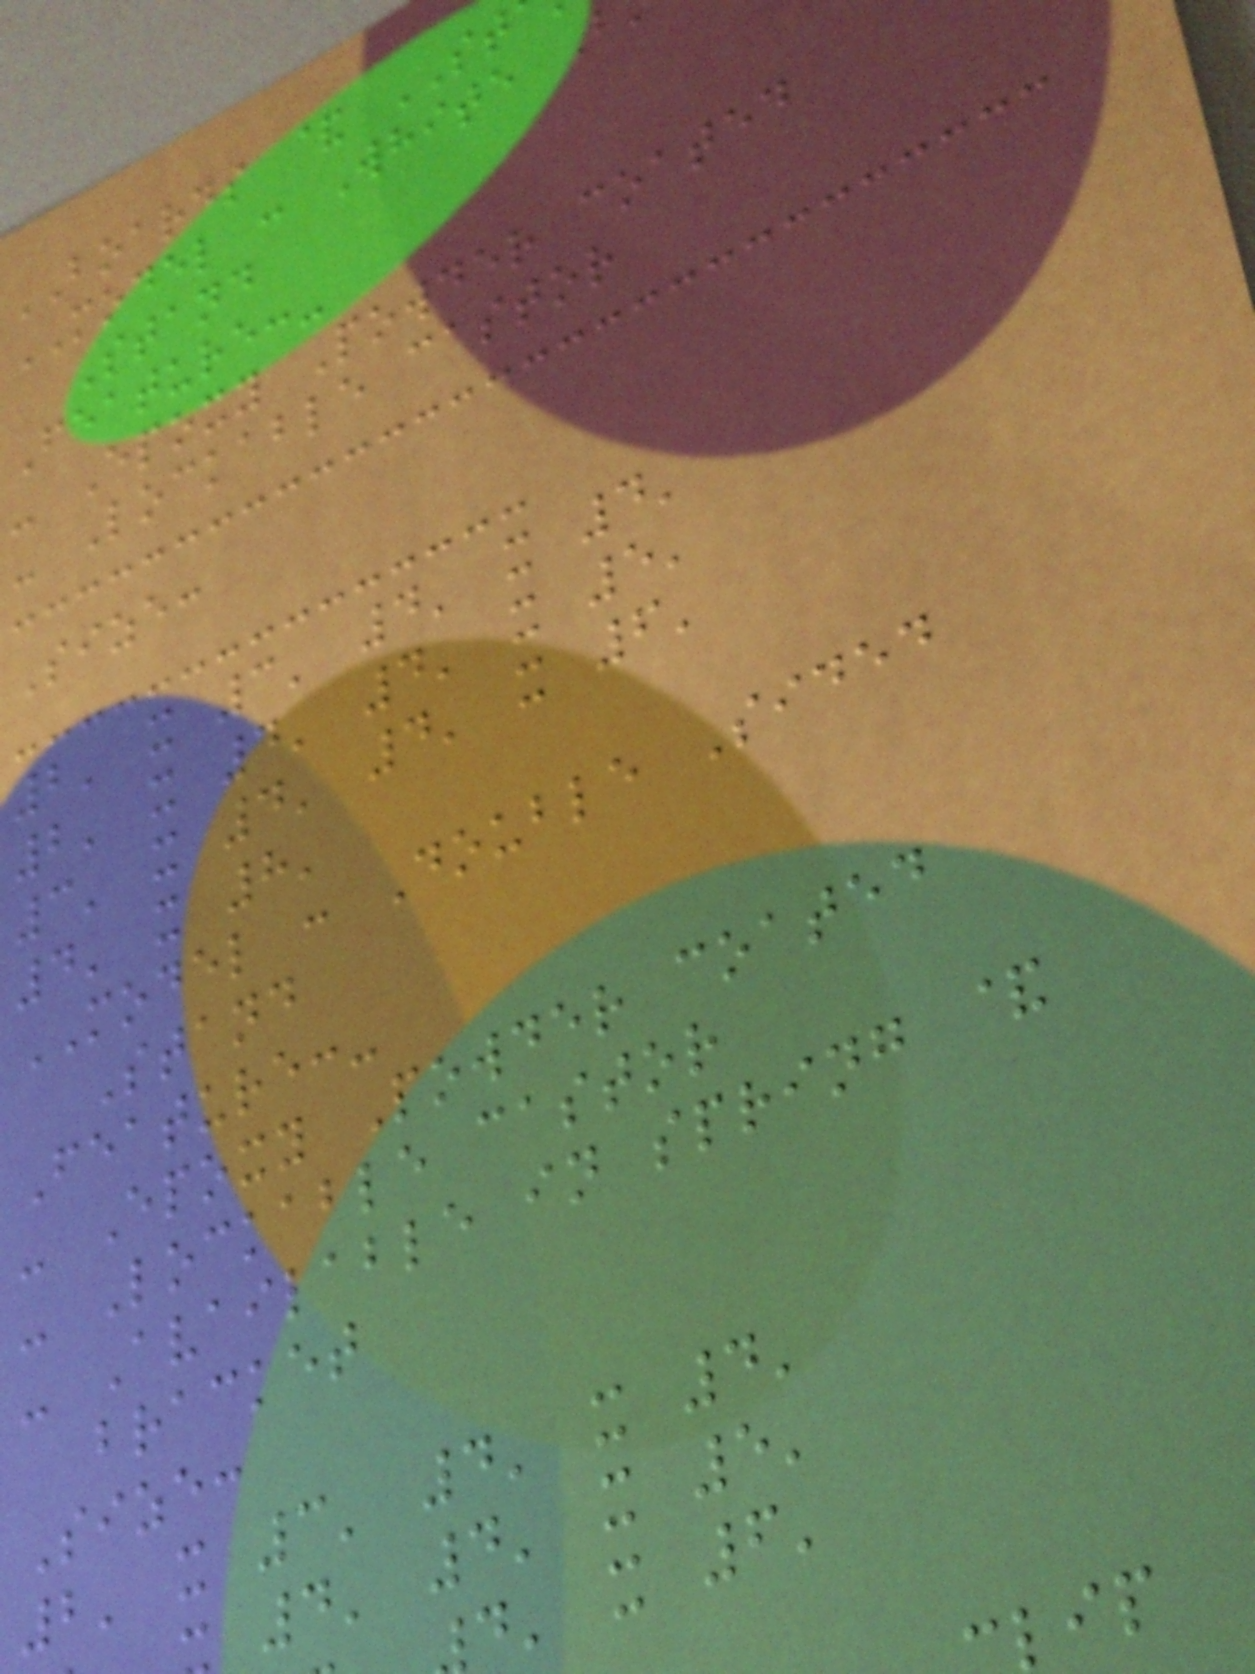BOARDS & ST
MODEL : White B
Stand
Feature:-
- Epoxy Powder coated
- Lockable castor
Size:
2' x 3' 4' x 4'
2' x 4' 4' x 5'
3' x 4' 4' x 6'
4' x 8'
MODEL : Double Sided
Stand
Feature:-
- Epoxy Powder coated
- Lockable castor
- Available in spring &
bracket
Size:
2' x 3' 4' x 4'
4' 4' x 5'
d' x 6'
